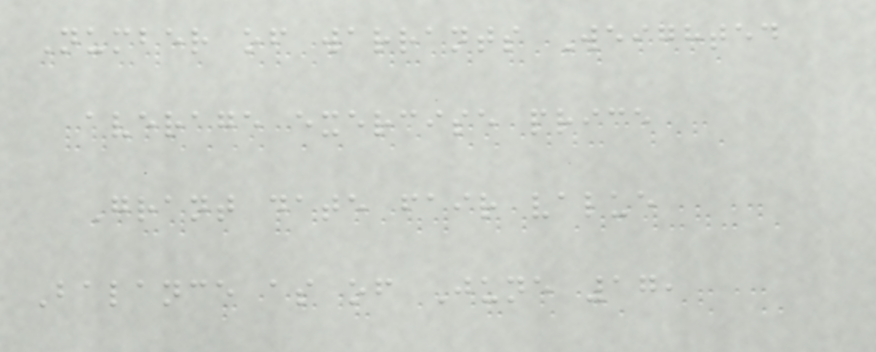Number of warrants Weighted
average exercise price
Grant date fair value
Balance as of June 17,
